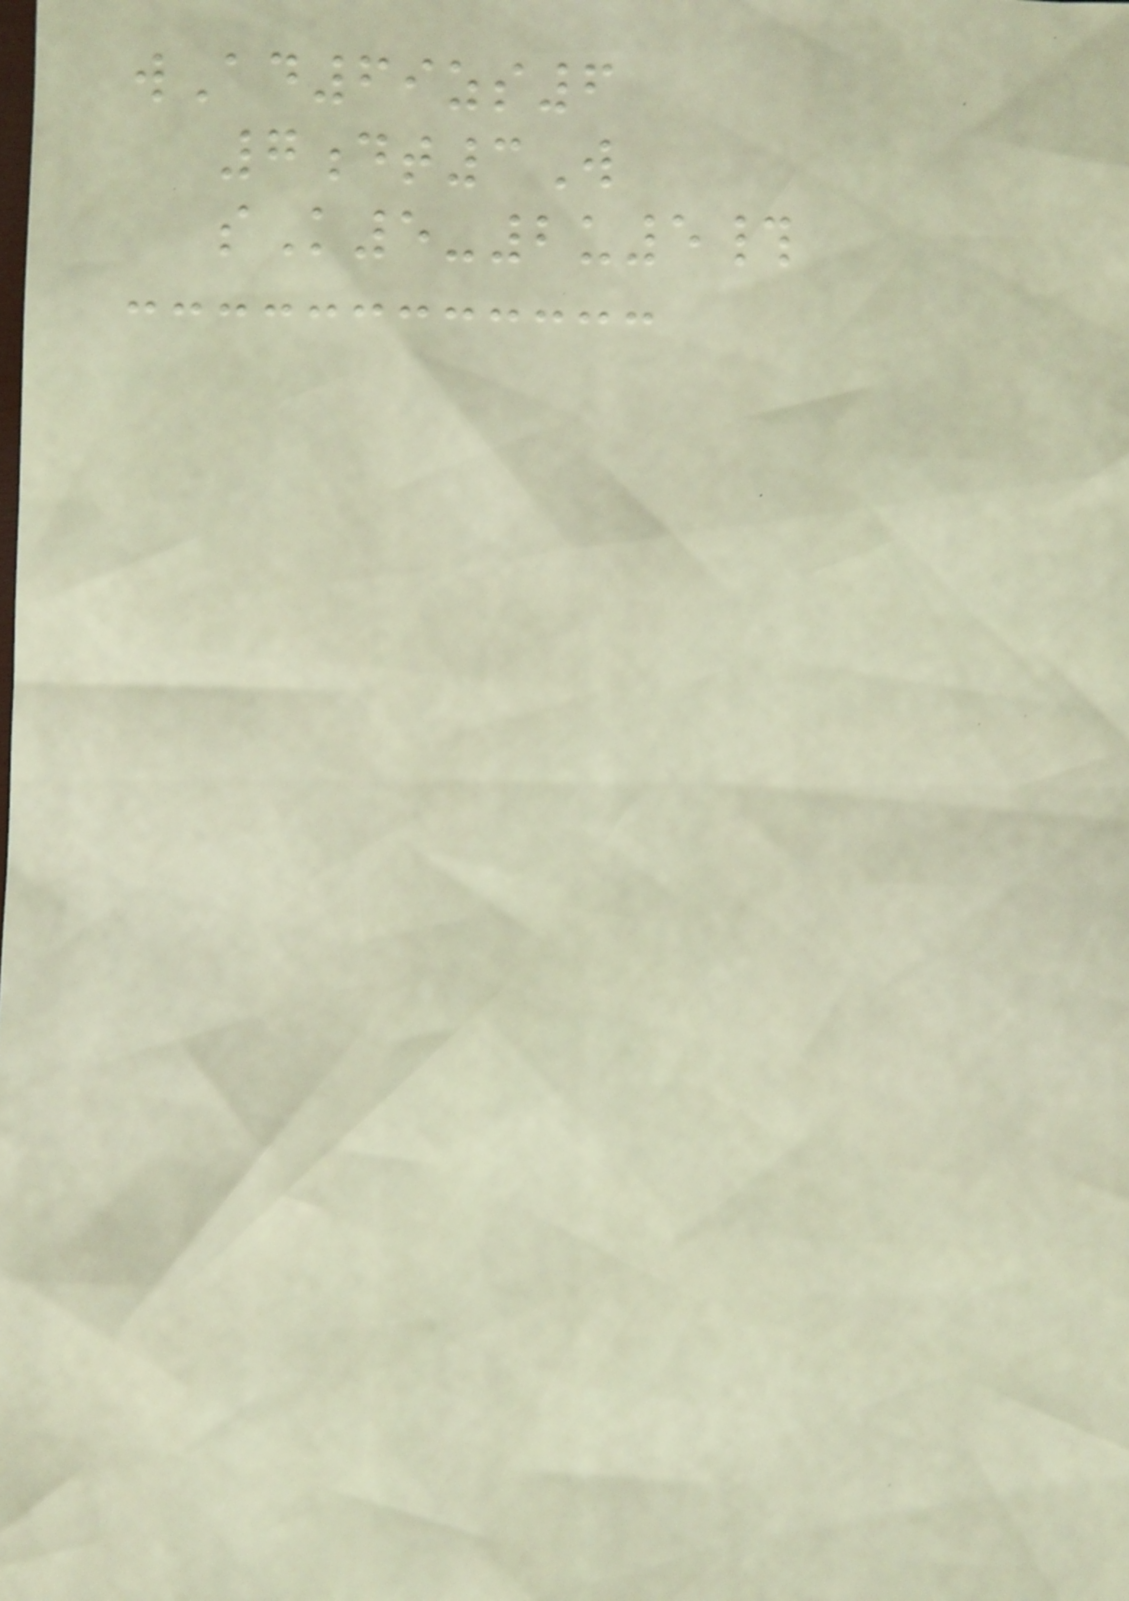wAd69zs6
7dt3W
sK5-2u5#
